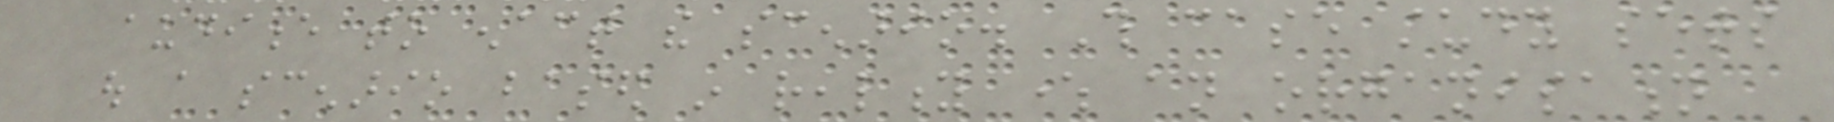audience to enact the scenario. This case study sets
out a scenario based in reality where an organisation
